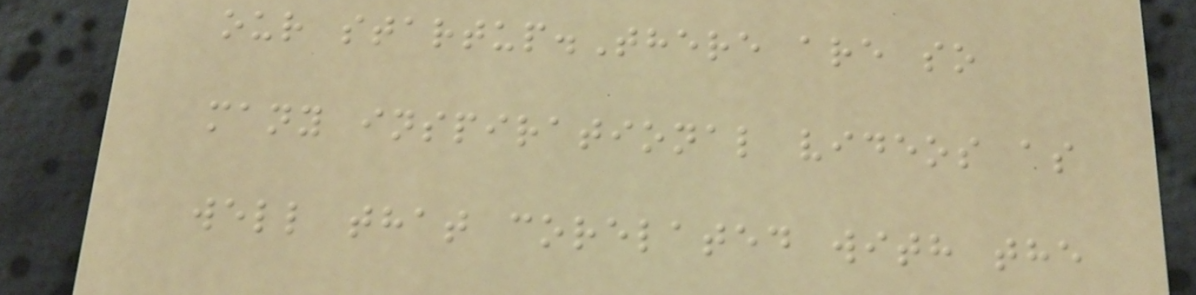our startup.There are so
many inspirational videos as
well that corelated with the
